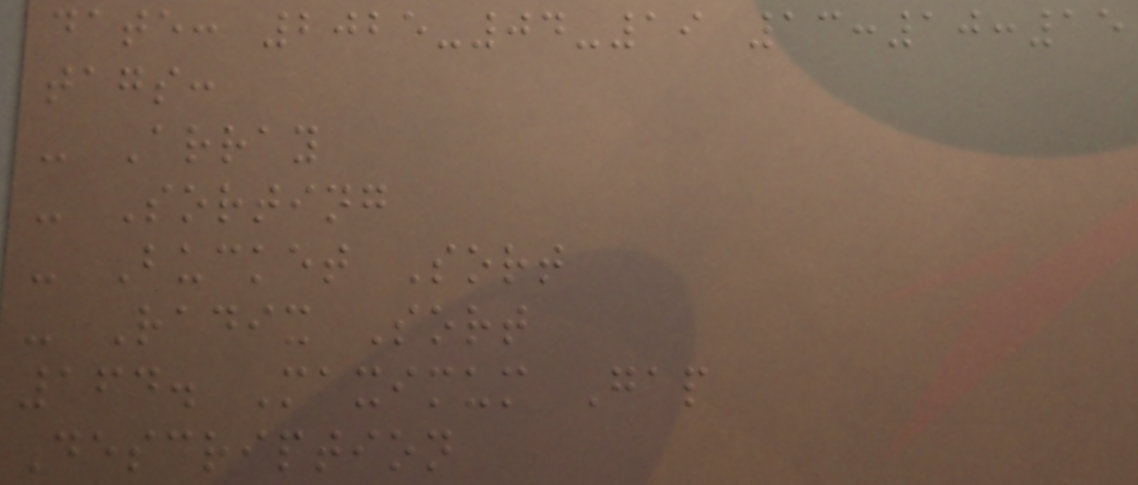date: 2025-04-19 13:10:15
tags:
- Array
- Sorting
- Bucket Sort
- Radix Sort
164. Maximum Gap
Description
